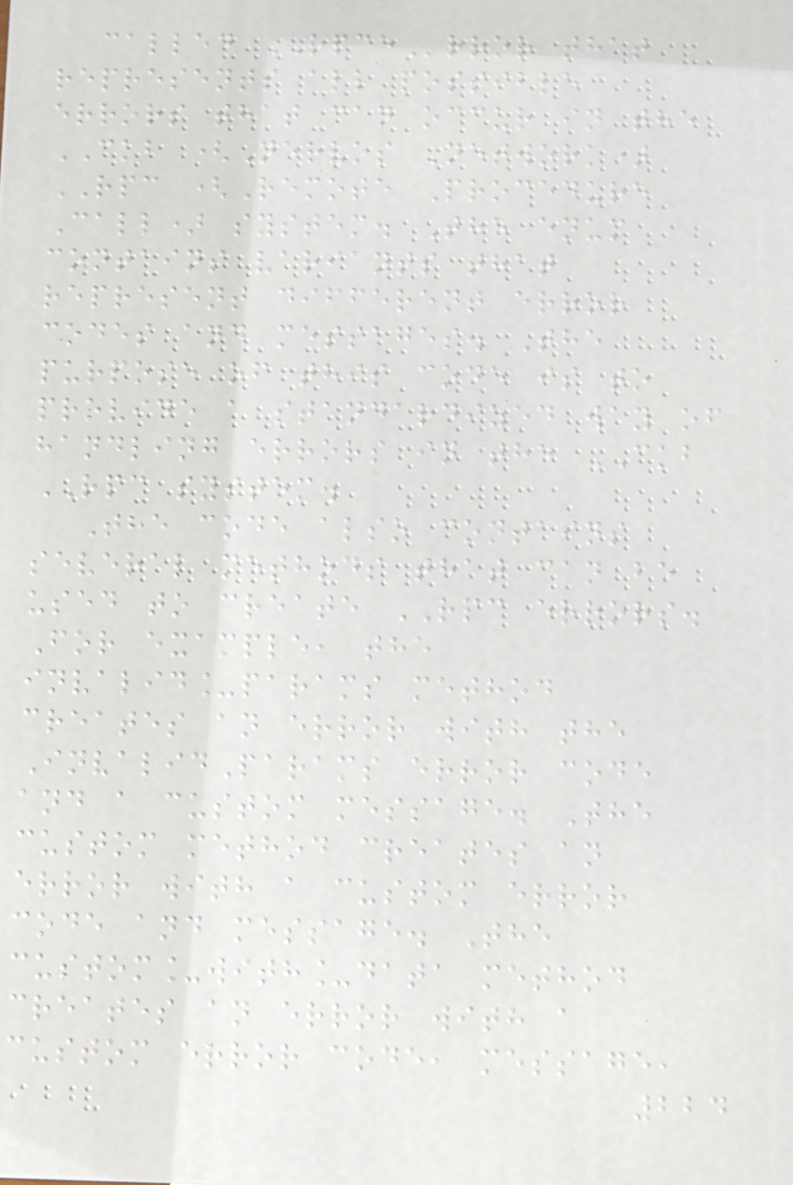called RPCError that
represents all possible
errors that can occur in the
CKB (Nervos Network)
RPC (Remote Procedure
Call) system. The enum
contains variants that
represent different error
codes and messages. The
purpose of this code is to
provide a standardized way of
handling errors in the CKB
RPC system.
The code also contains
several methods that can be
used to create RPC errors.
For example, the
invalid_params method
creates an error with the
InvalidParams error code
and a custom message. The
custom method creates an
error with a custom error
code and message. The
custom_with_data method
creates an error with a
custom error code, message,
224
